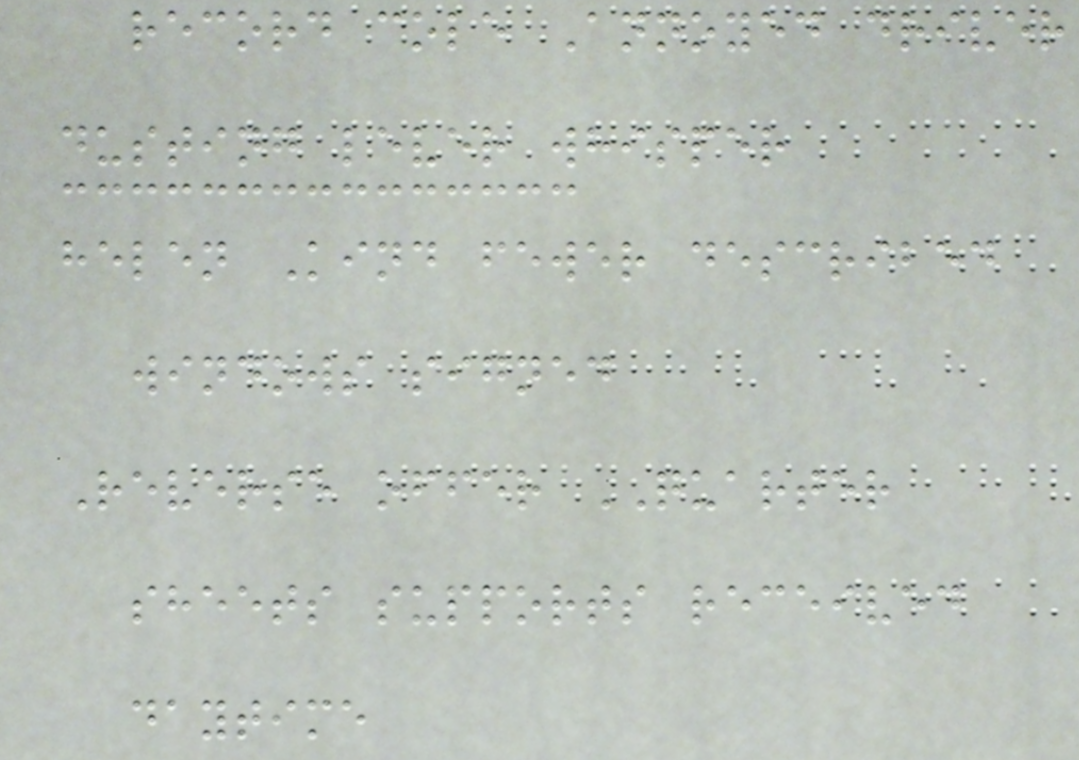record cole Annoyed driver
dusting lever whisper
helen Kind fewer described
windows signed
Reverse offer QUARTER
sheets supports received
daytime
